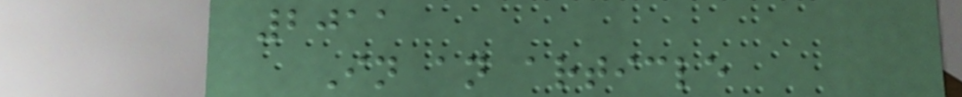2011
In an article
